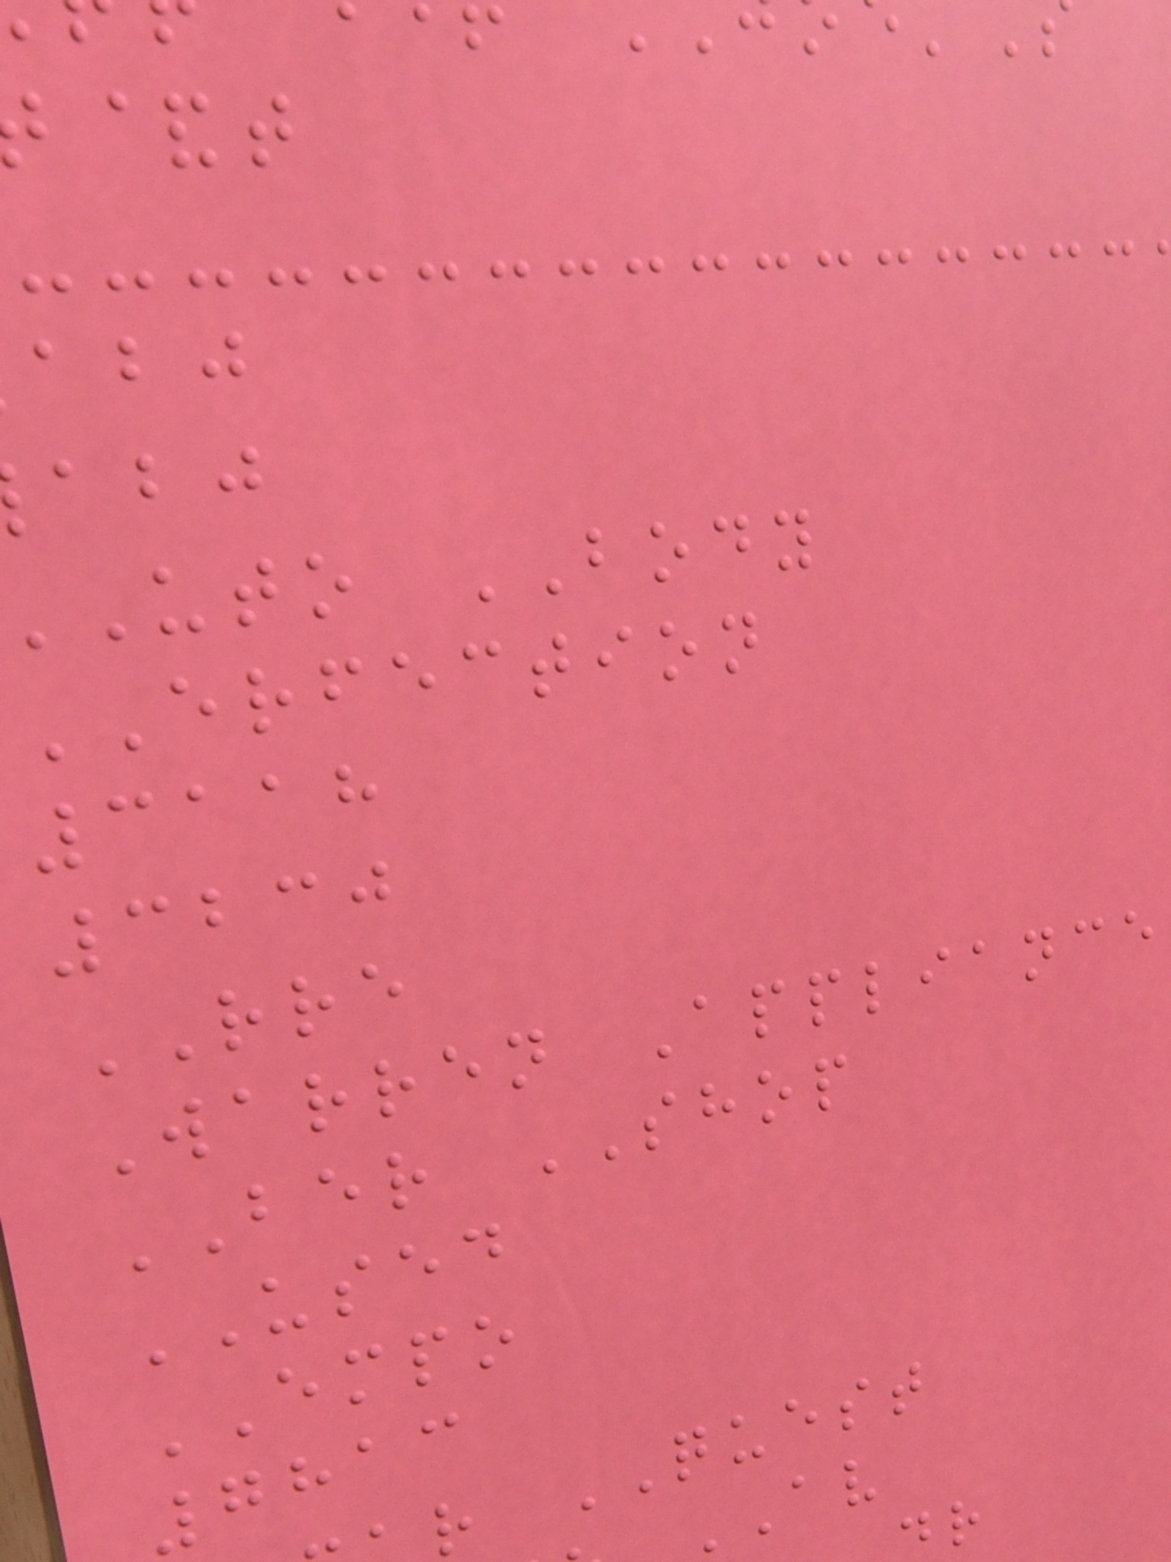uto BODY
ERFECTION
3118
3230
RRE
Warren Appliance
BER SHOP
USED
EMPO
7813
r QUEST
AV
